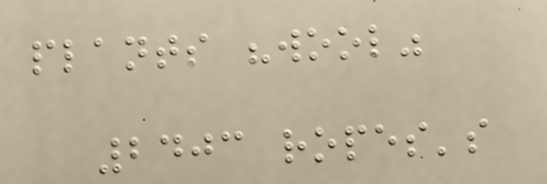plants "wool"
2403 ropes's
